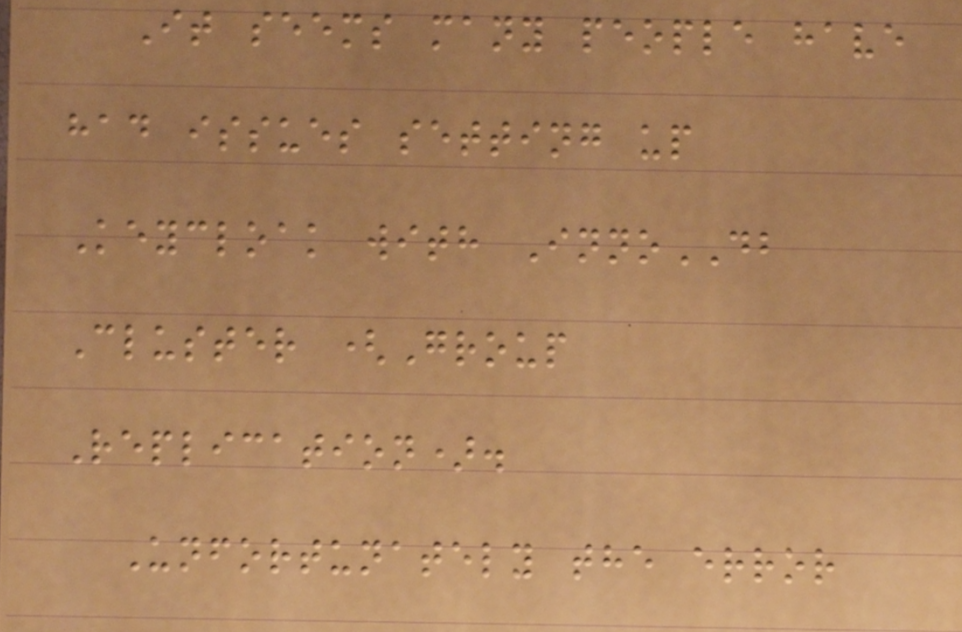It seems many people have
had issues setting up
Keycloak with InnoDB
Cluster (Group
Replication).
Unfortunately the error
